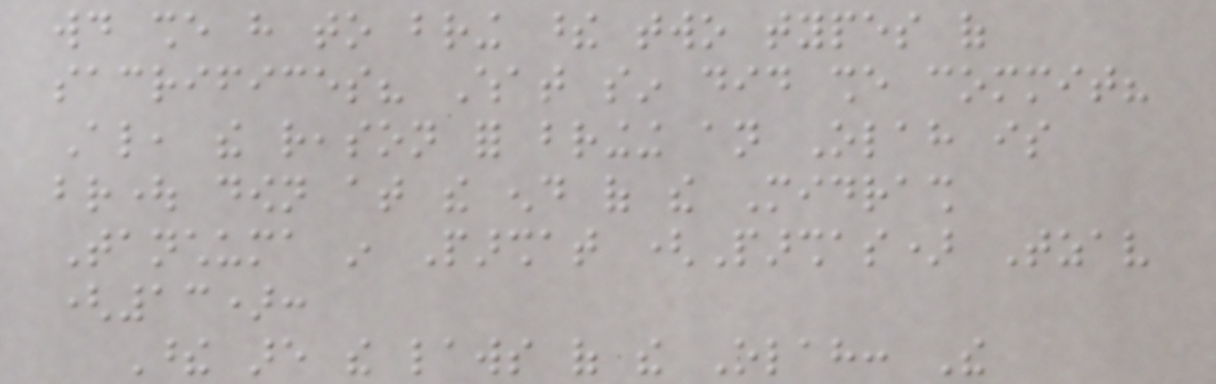would she have to bring these two types of
sacrifices? What sin did she commit?
Also, the reason for bringing an Olah is
brought down at the end of the Midrash
Tanchuma in Parshat (Parshas) Tzav
(13):
These are the laws of the Olah: The
